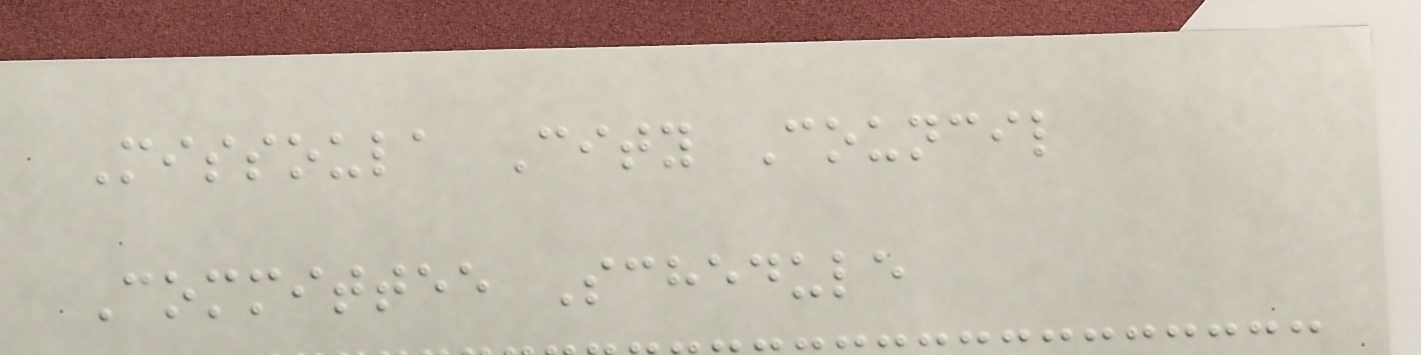Missoula City Council
Committee Schedule
